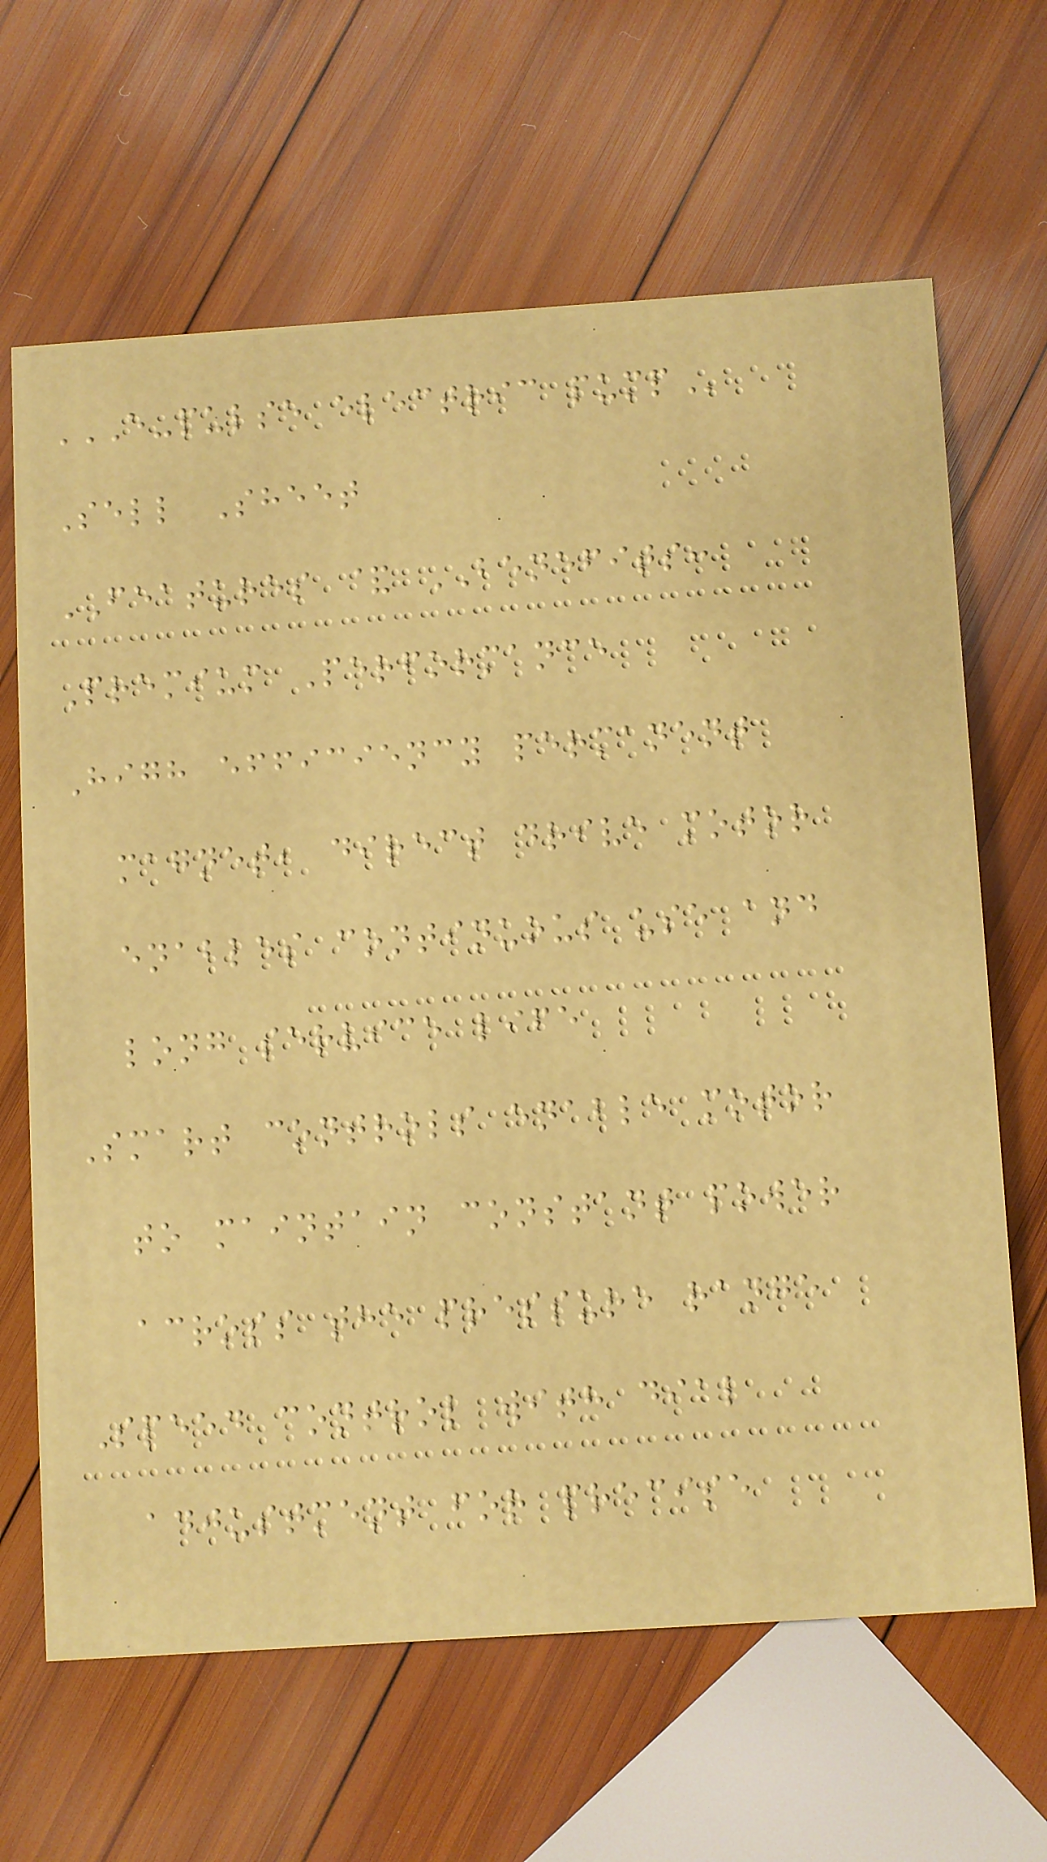E-PULSE ELECTRIC PUMP
Sell Sheet
FEATURES & BENEFITS:
Premium Performance
High efficiency permanent
magnet, direct drive motor
enables continuous use and
long service life
Smart controls enable motor
to maintain constant power
across the pressure range
Speed control with dial
adjustment for precise
